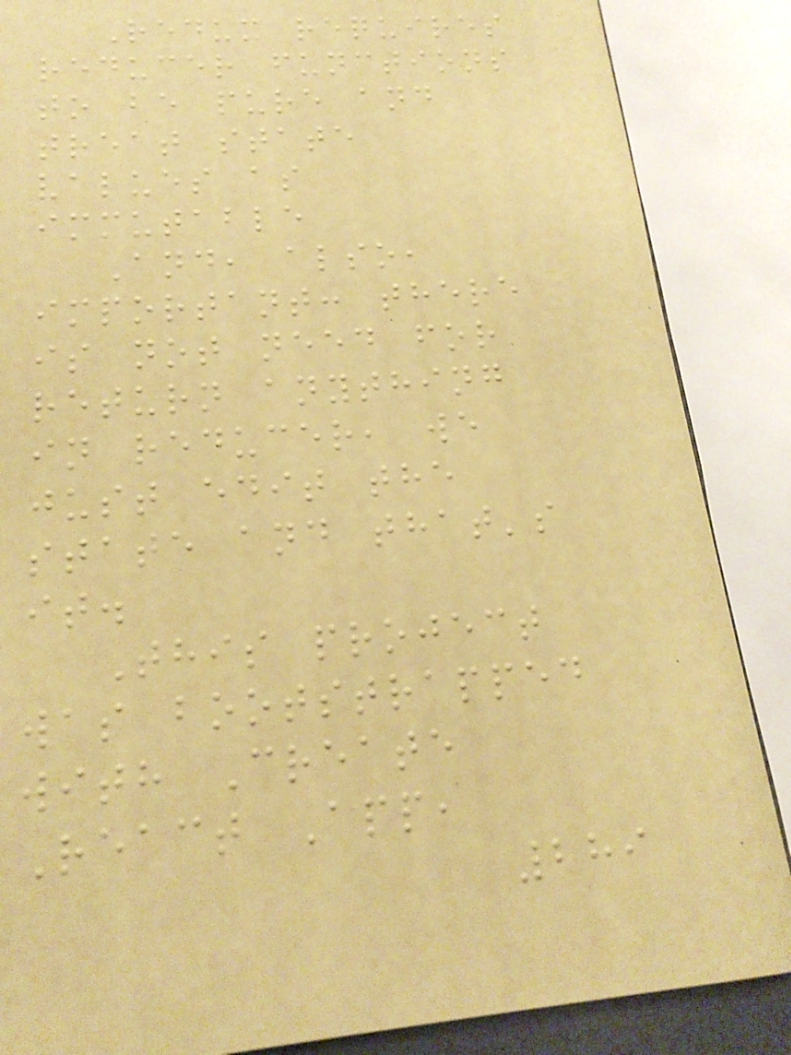Redux requires
reducer functions
to be pure and
treat state
values as
immutable
And, also,
important: there
is not need for
return anything
in reducer, we
just edit the
state and that's
it.
This project
was bootstrapped
with Create
React App,
289
